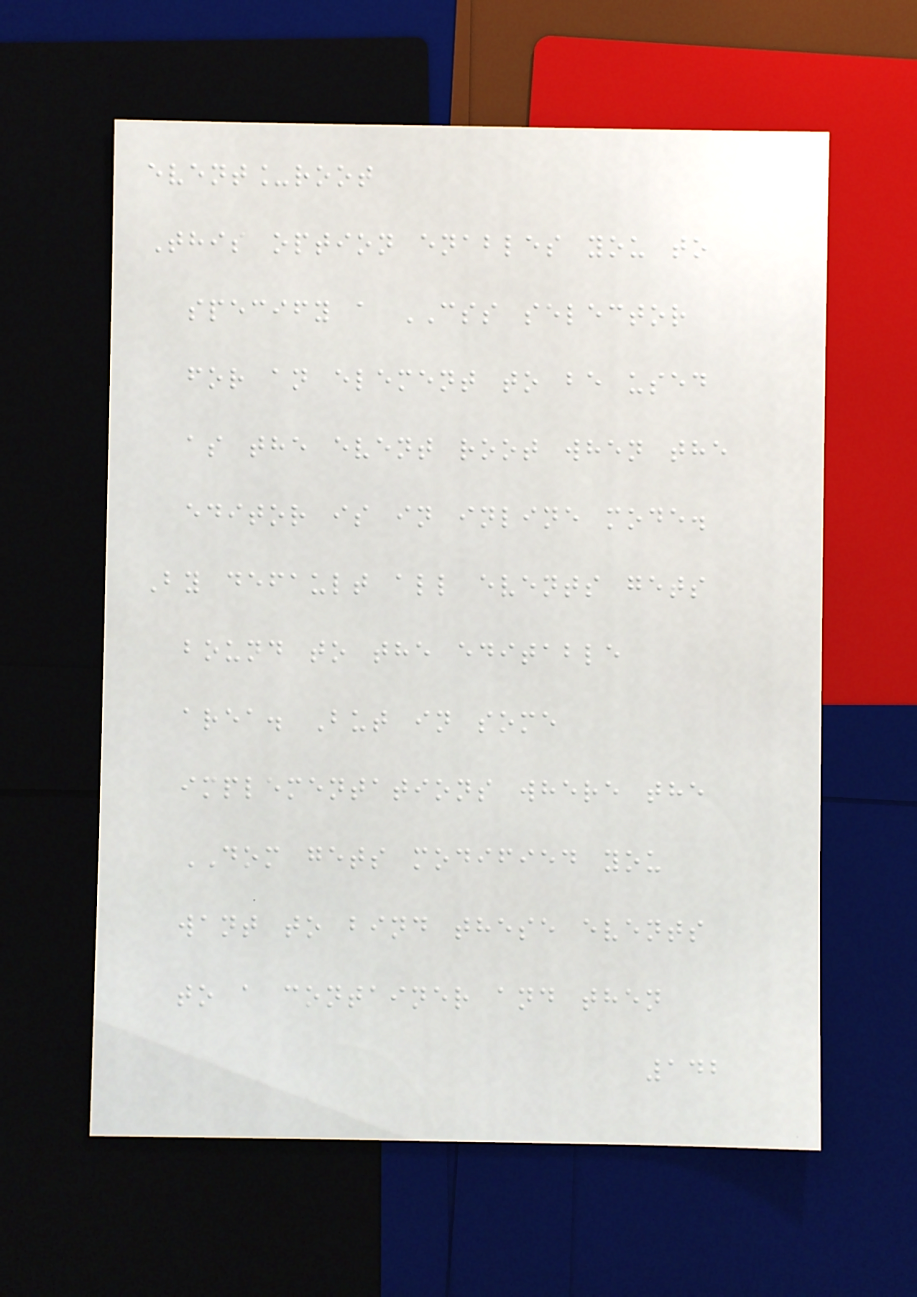event_root
This option enables you to
specify a CSS selector
for an element to be used
as the event root when the
editor is in inline mode.
By default all events gets
bound to the editable
area. But in some
implementations where the
DOM gets modified you
want to bind these events
to a container and then
142
